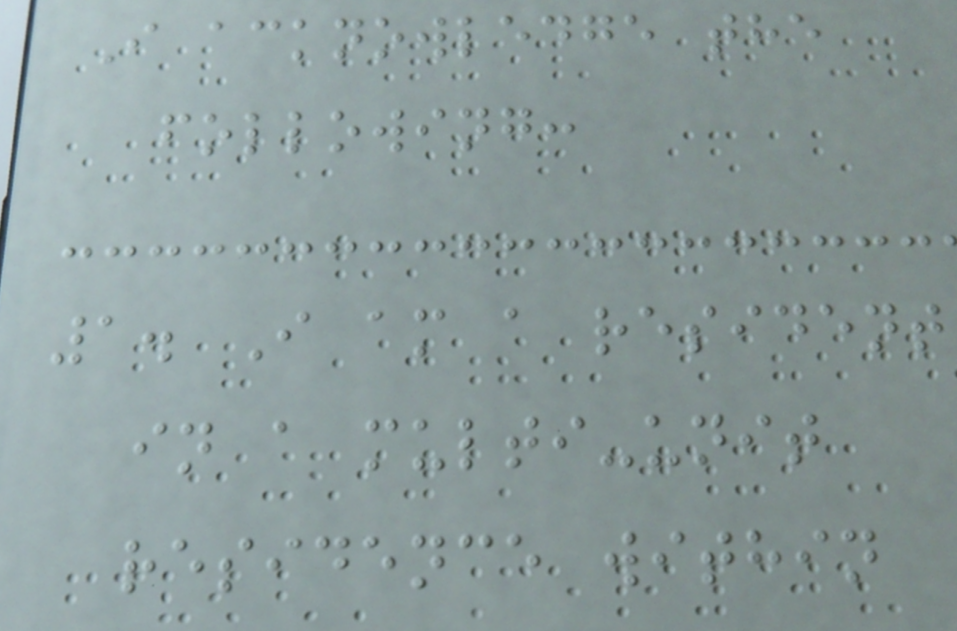I acknowledge the
following:
1. I am a resident
in a multi-unit
residence within
